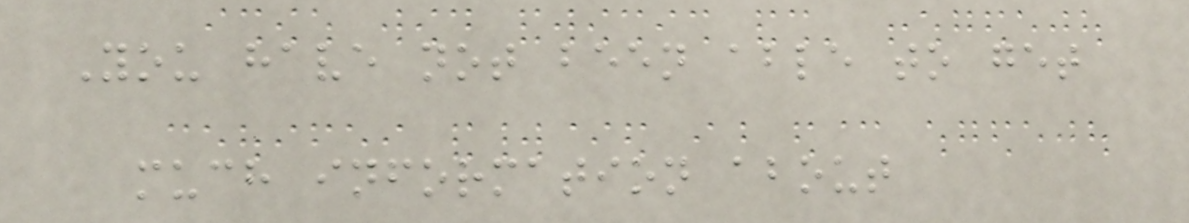You have not been able to get
much information about
